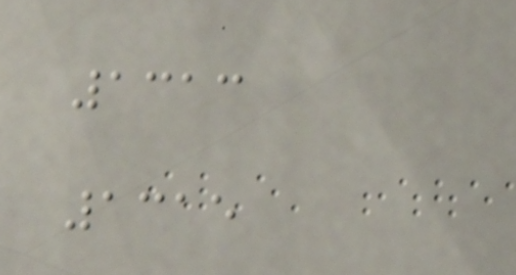1313
1315
